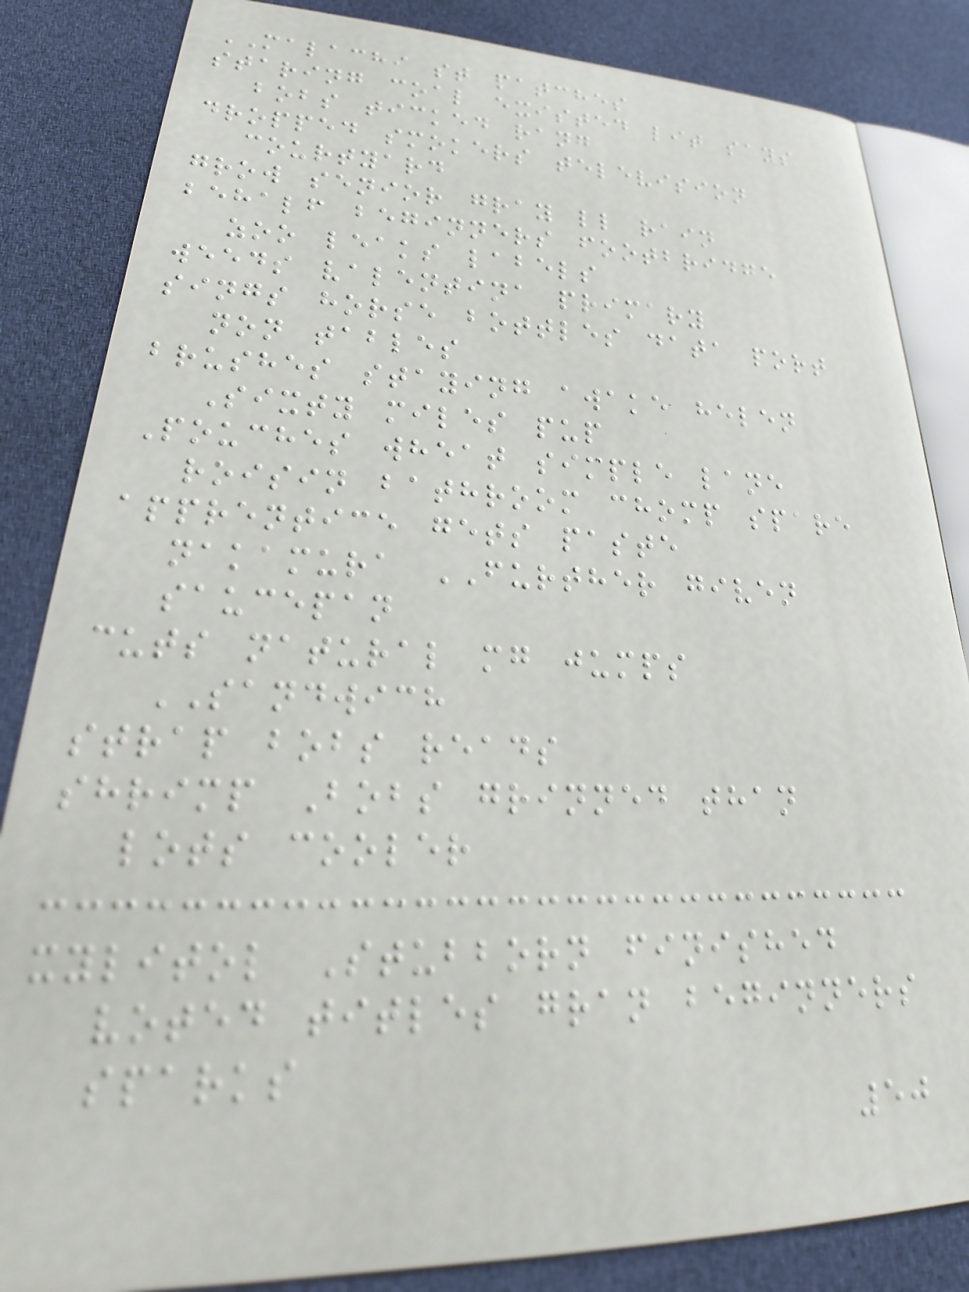MALACHI st patches
staring coal existed lit says
bobs ticked rang
dropped smokers television
courtyard
grow senior gray ll rain
behalf beginners footbridge
zoo leaks labels
weeds valentina primary
sings horse bottles data port
non tables
brushes staying awake helen
Sixty miles pup
Pouches wheat simple lane
roisin bathroom chomp spare
apprentice gets paste
nakamura FURTHER given
saucepan
cuts natural mg jumps
SANDWICH
strap bobs reads
shrimp Bobs grinned than
lots cooler
xylitol Stubborn finished
voted titles gran beginners
sparks
50
